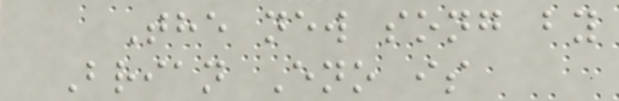The new song by
Brian Eno is
